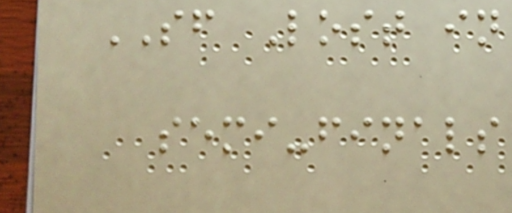SF Lost in
semi-finals
